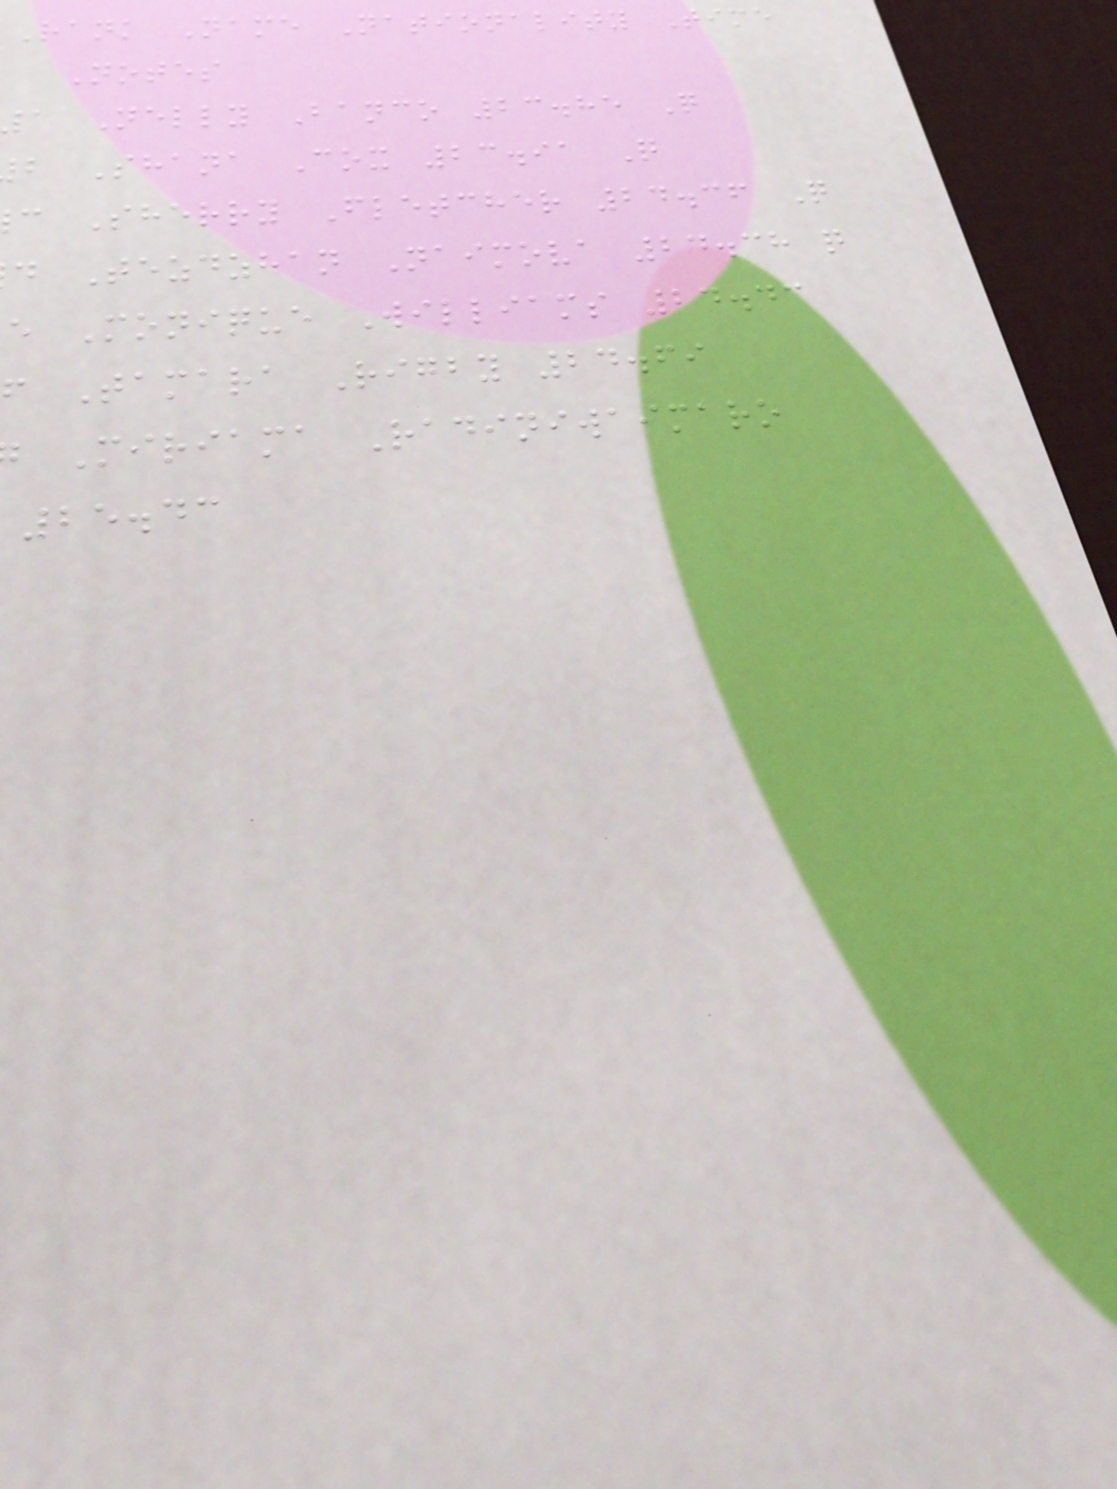Rank Name Nationality Time
Notes
1 Nelly Banco 23.85 Q
b Shana Cox 23.91 Q
c Sherry Fletcher 24.36 Q
d Tezdzhan Naimova 24.38 q
e Monique Williams 24.43
f Tamara Rigby 24.69
Miriama Radiniwaimaro
25.43
